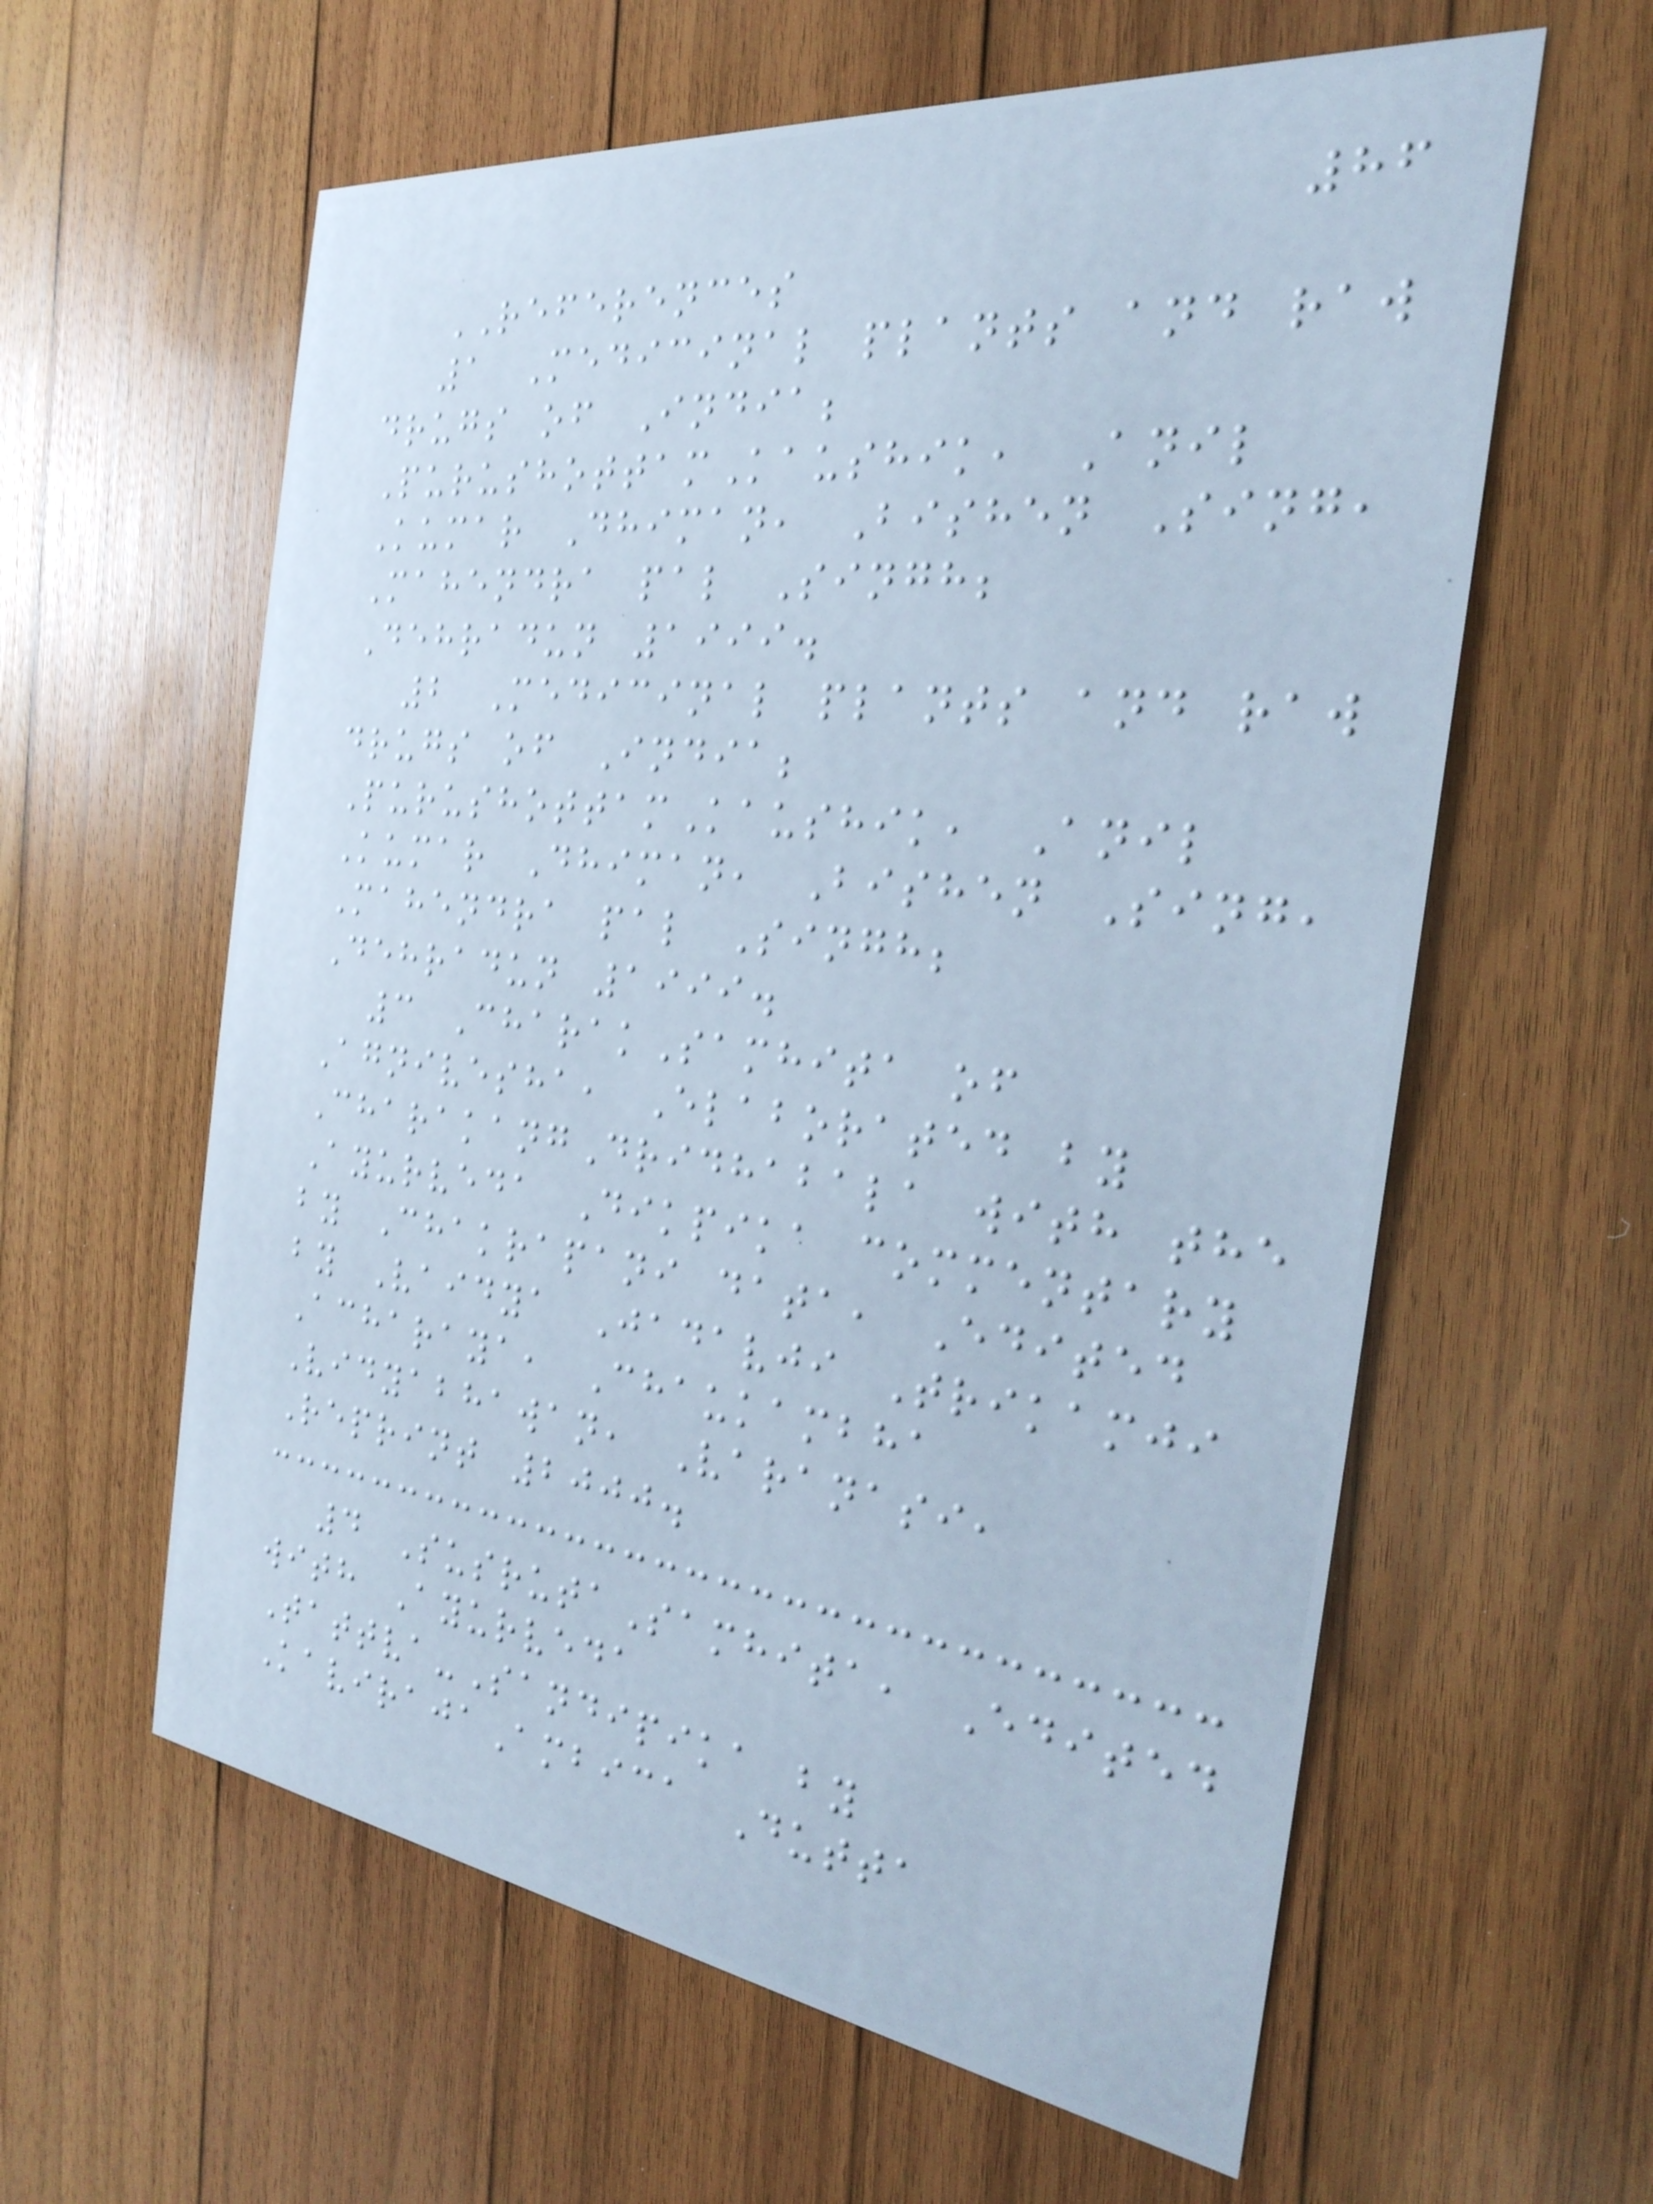86
REFERENCES
1 Medicinal plants and raw
drugs of India;
PurushottamKaushik, Anil
Kumar Dhiman, Bishen Sing,
Mahendra pal Singh;
Dehradun 1999.
2 Medicinal plants and raw
drugs of India;
PurushottamKaushik, Anil
Kumar Dhiman, Bishen Sing,
Mahendra pal Singh;
Dehradun 1999.
3 CharakSamhita of
Agnivesha, Elaborated by
CharakangDridhabala with the
Ayurveda Dikpika commentary
by Chakrapani data, Edited
by Vaidya Jadavji Trikamji
Acharaya, Chaukambha
Vidyabhawan, Varanasi,
Reprint 2000.
4 SusrutaSamhita, Edited
with Ayurveda
Tattva-Sandipika by
KavirajaAmbica Dutta
